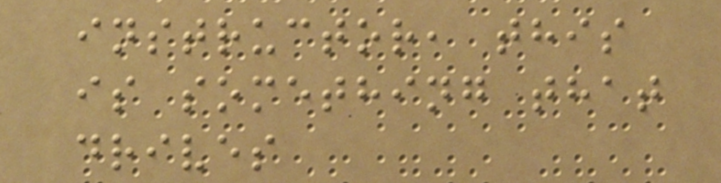instructor, this
is something that
drives
